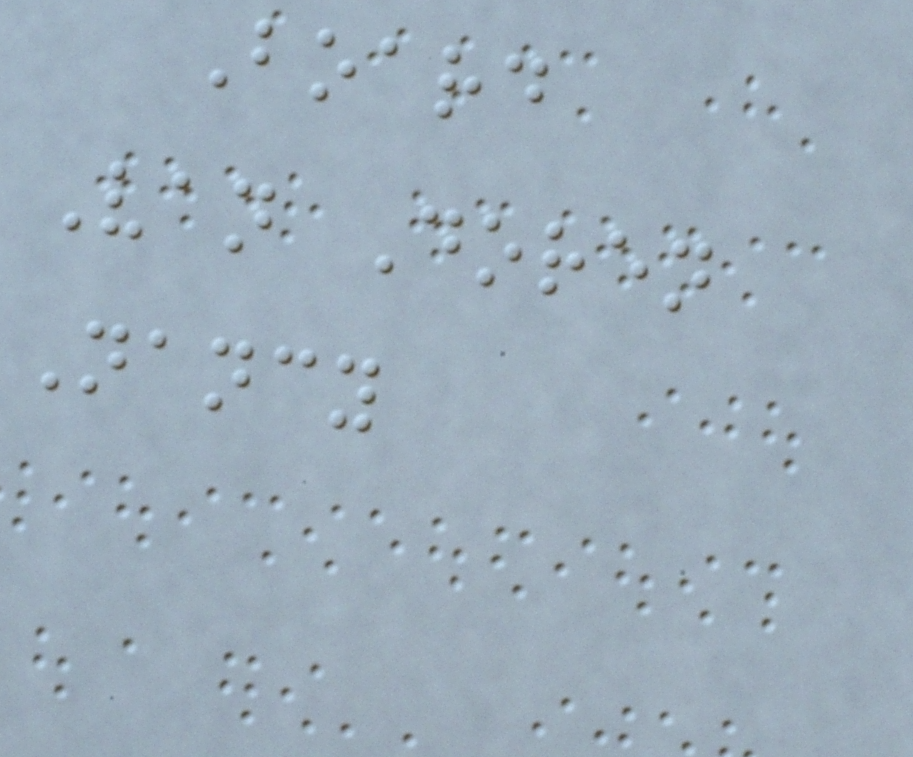Board
Van Doren
Nancy
